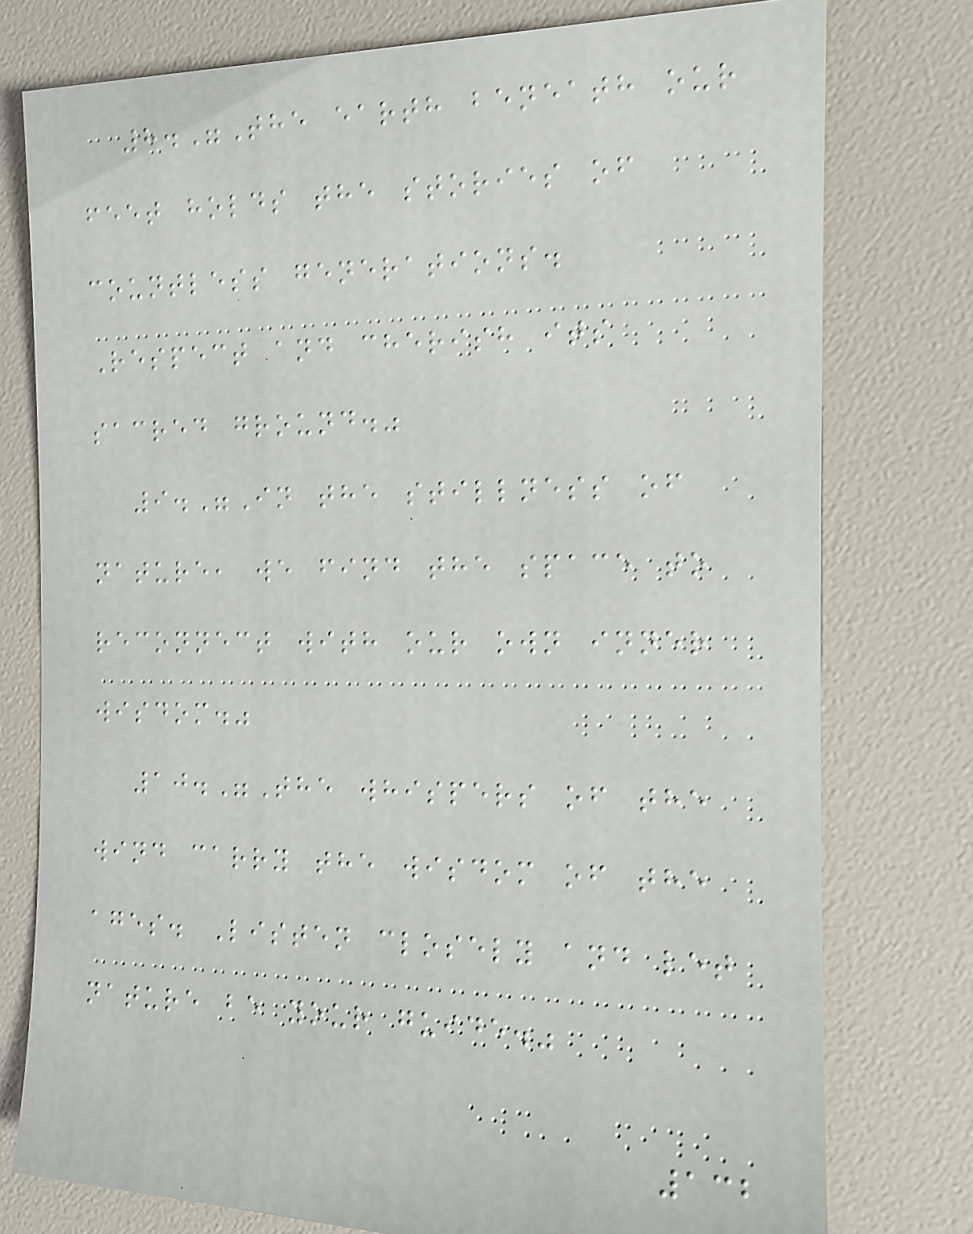8."The earth beneath our
feet holds the stories of
countless generations.
Respect and cherish its
sacred ground."
9."In the stillness of
nature, we find the space to
reconnect with our own inner
wisdom."
10."The whispers of the
wind carry the wisdom of the
ages. Listen closely and let
nature be your guide."
132
